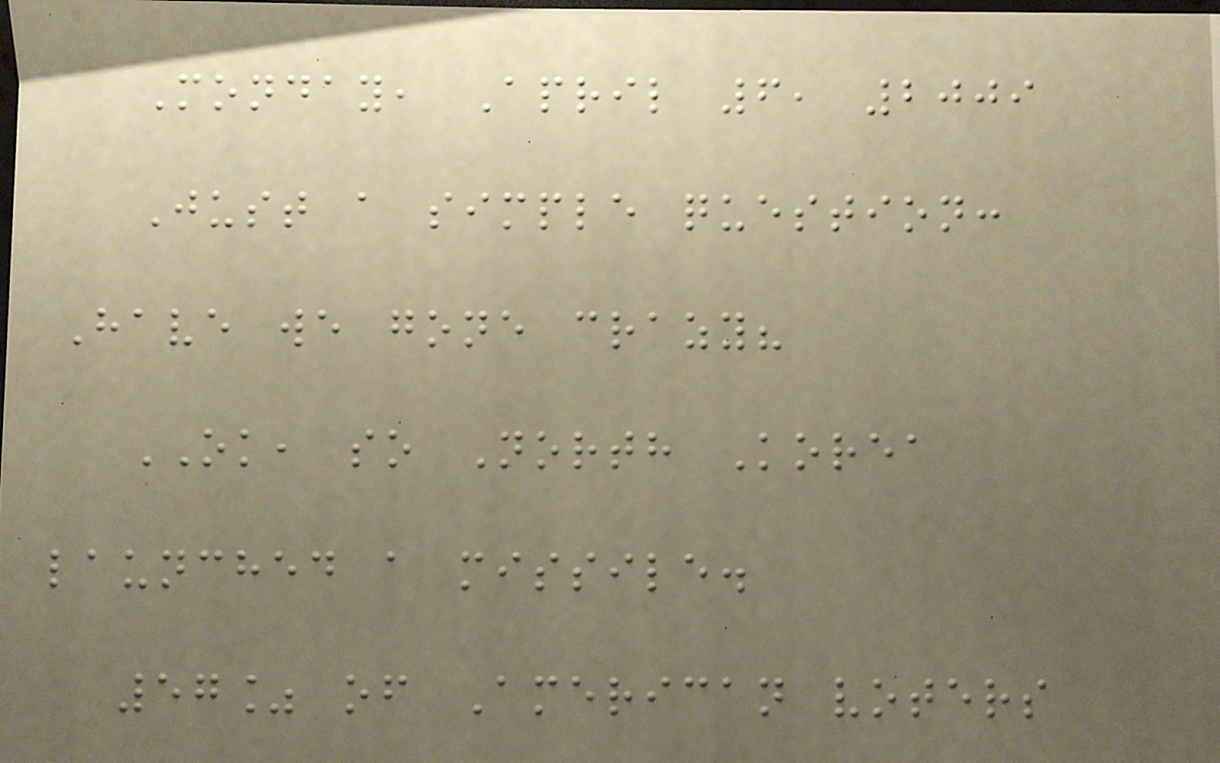Monday, April 6, 2009
Just a simple question:
Have we gone crazy?
OK, so North Korea
launched a missile.
57% of American voters
